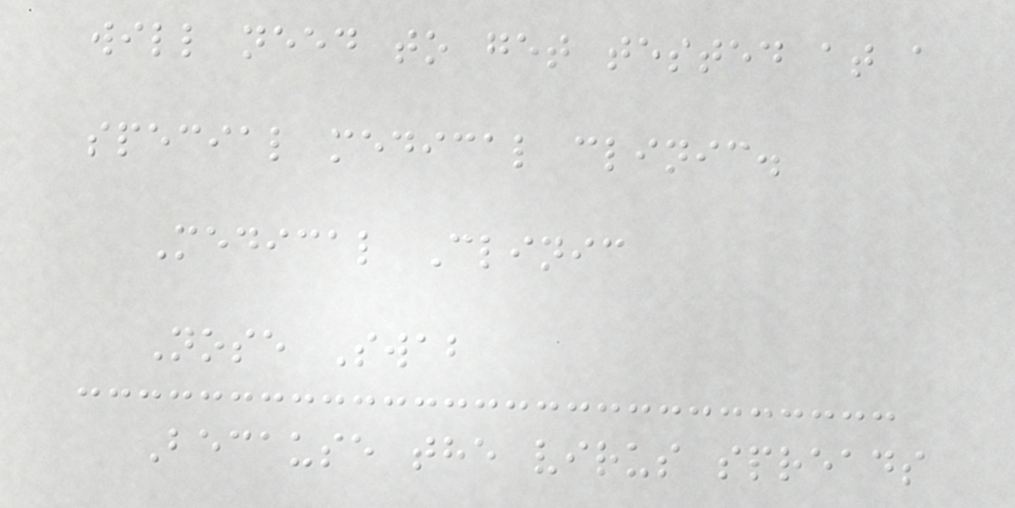will need to get tested at a
special medical clinic.
Medical Clinic
Nose Swab
Because the virus spreads
